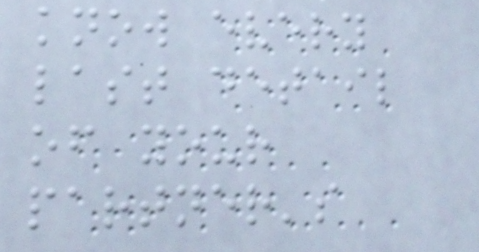know every
last detail
of your
partner's
